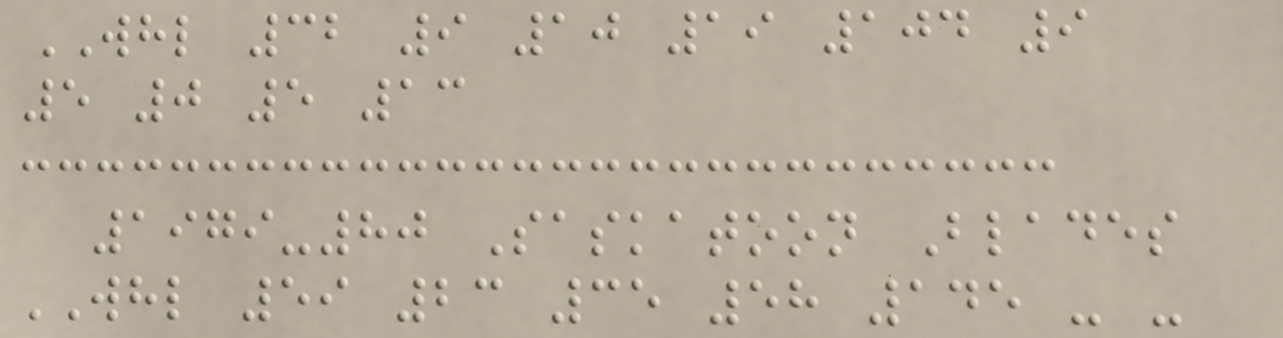WHL 32 9 10 19 104 9
5 0 5 13
1979-80 Saskatoon Blades
WHL 59 23 35 58 145 - -
